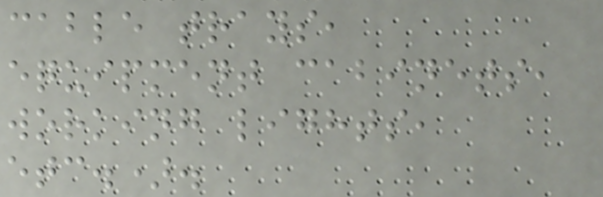cable trays,
equipment cabinets,
working lights,
etc.).
